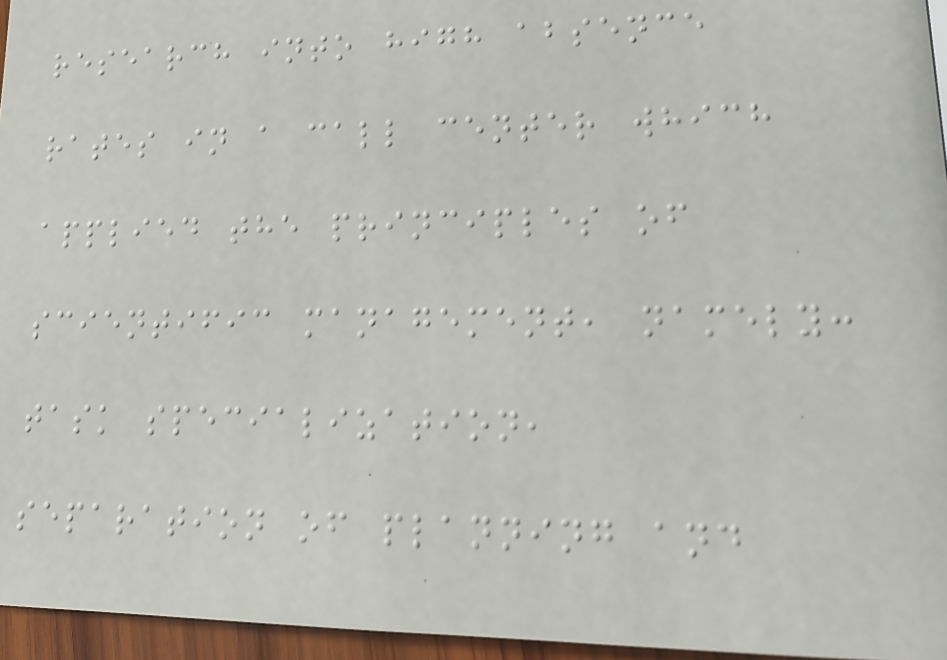research into high absence
rates in a call center which
applied the principles of
scientific management, namely:
task specialization,
separation of planning and
